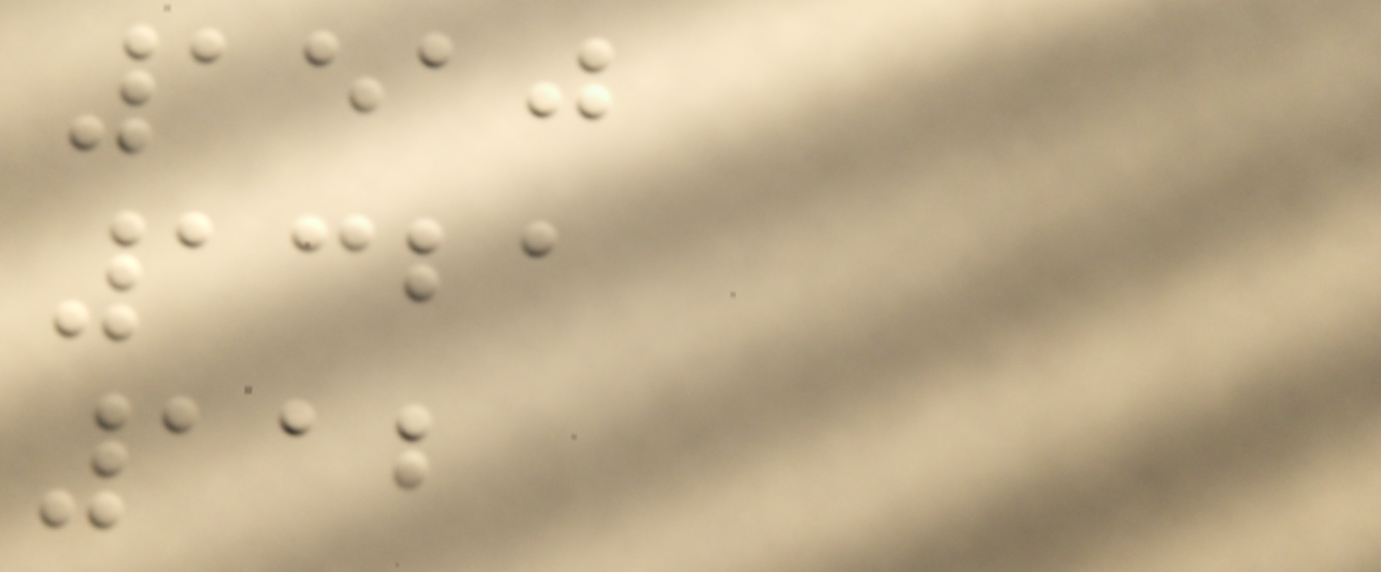1510
1321
112
